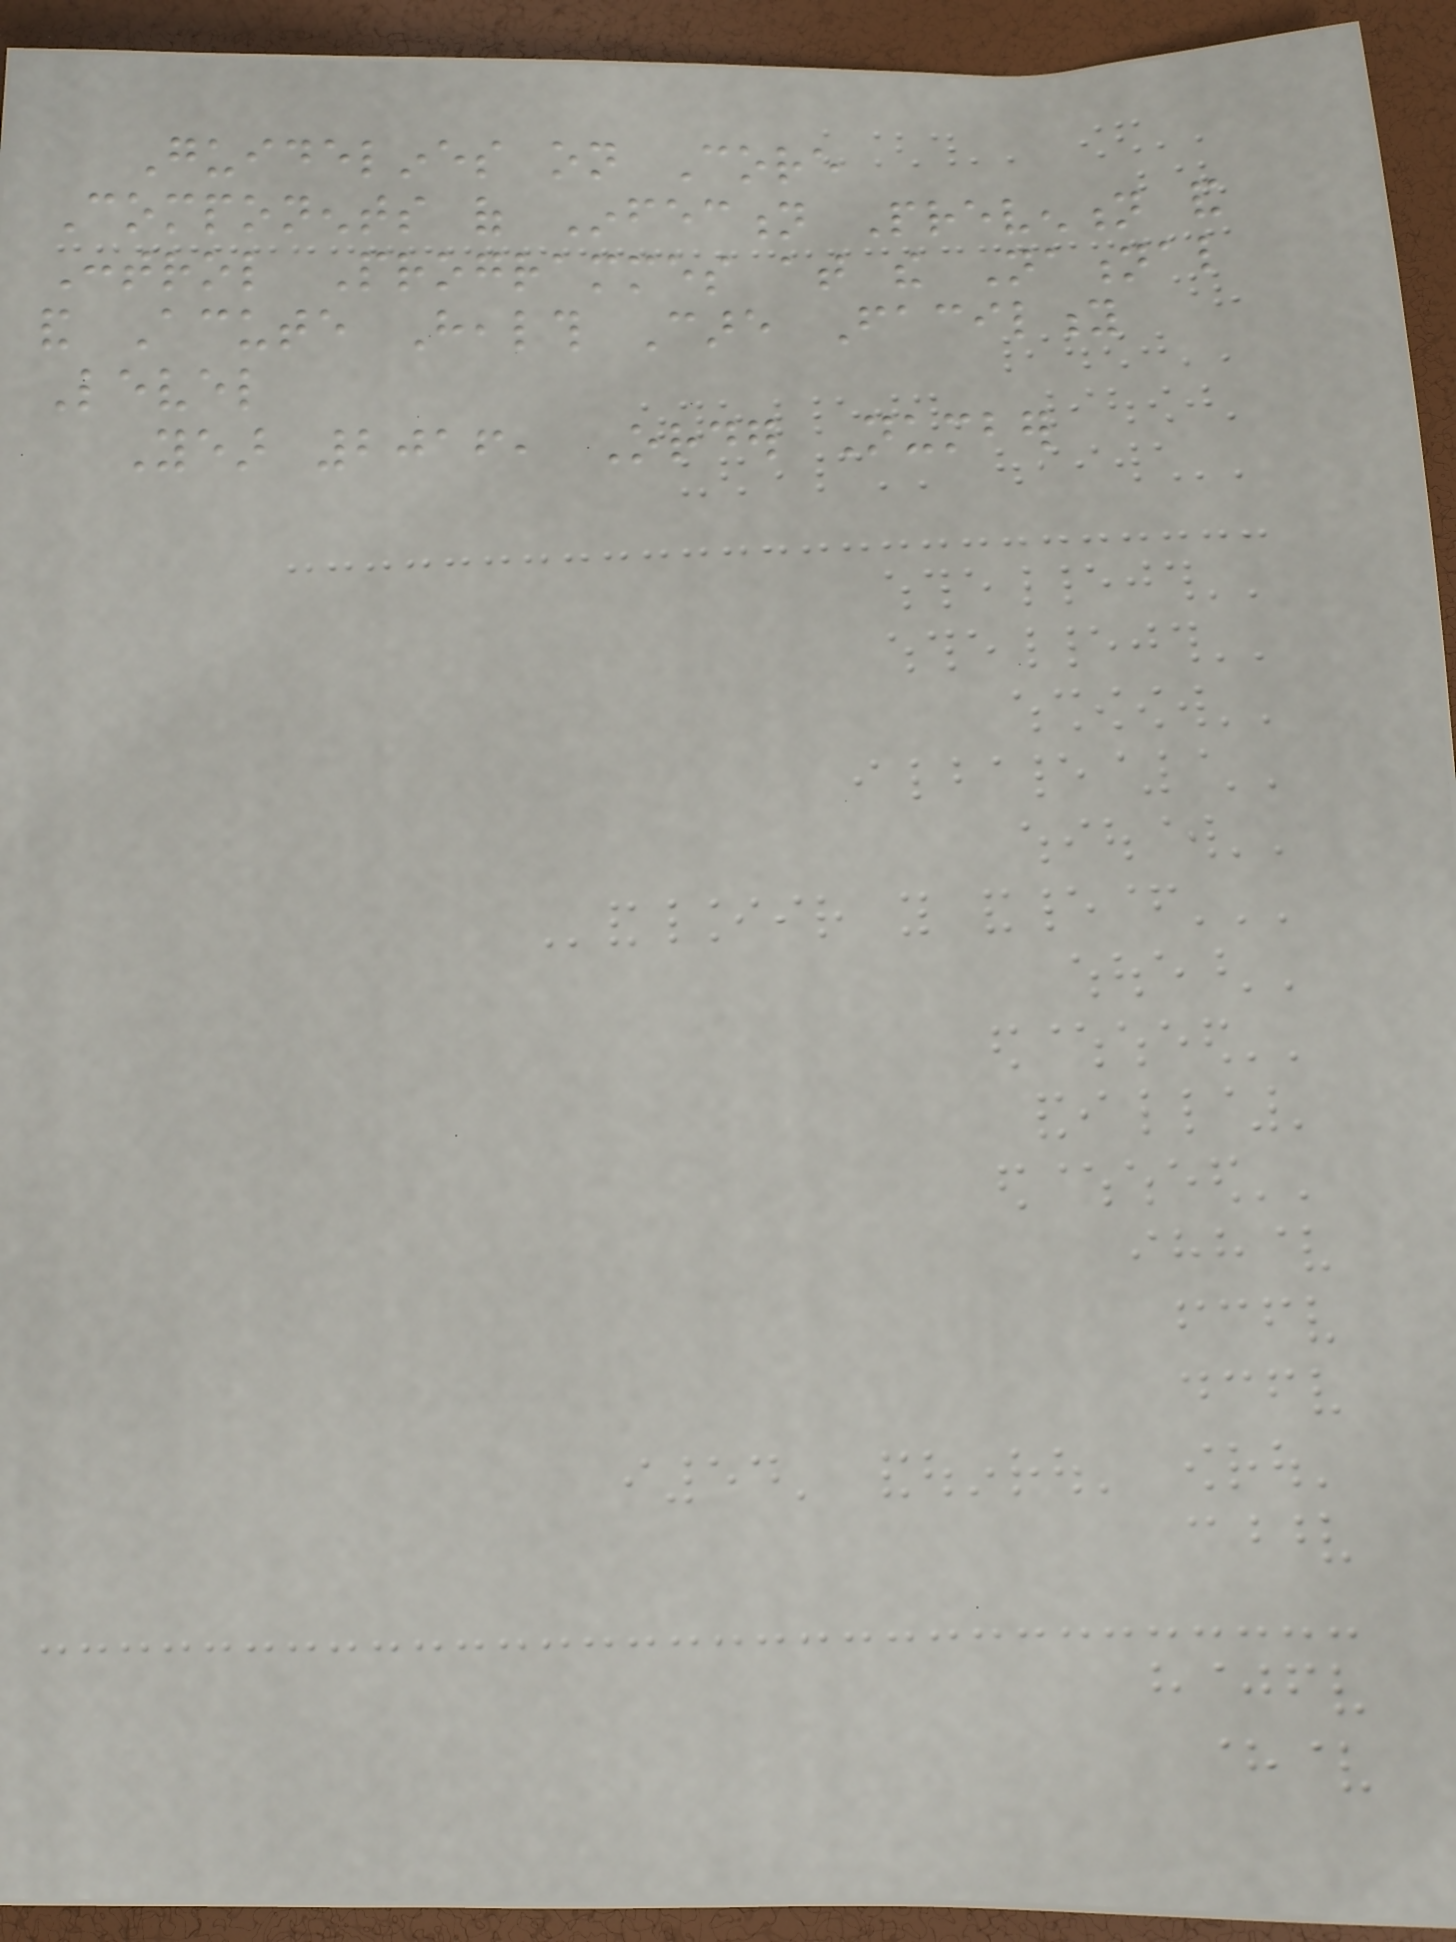Guidelines on Core
Components of Infection Prevention and
Control Programmes at the National
and Acute Health Care Facility
Level
Year 2016, Order Number
